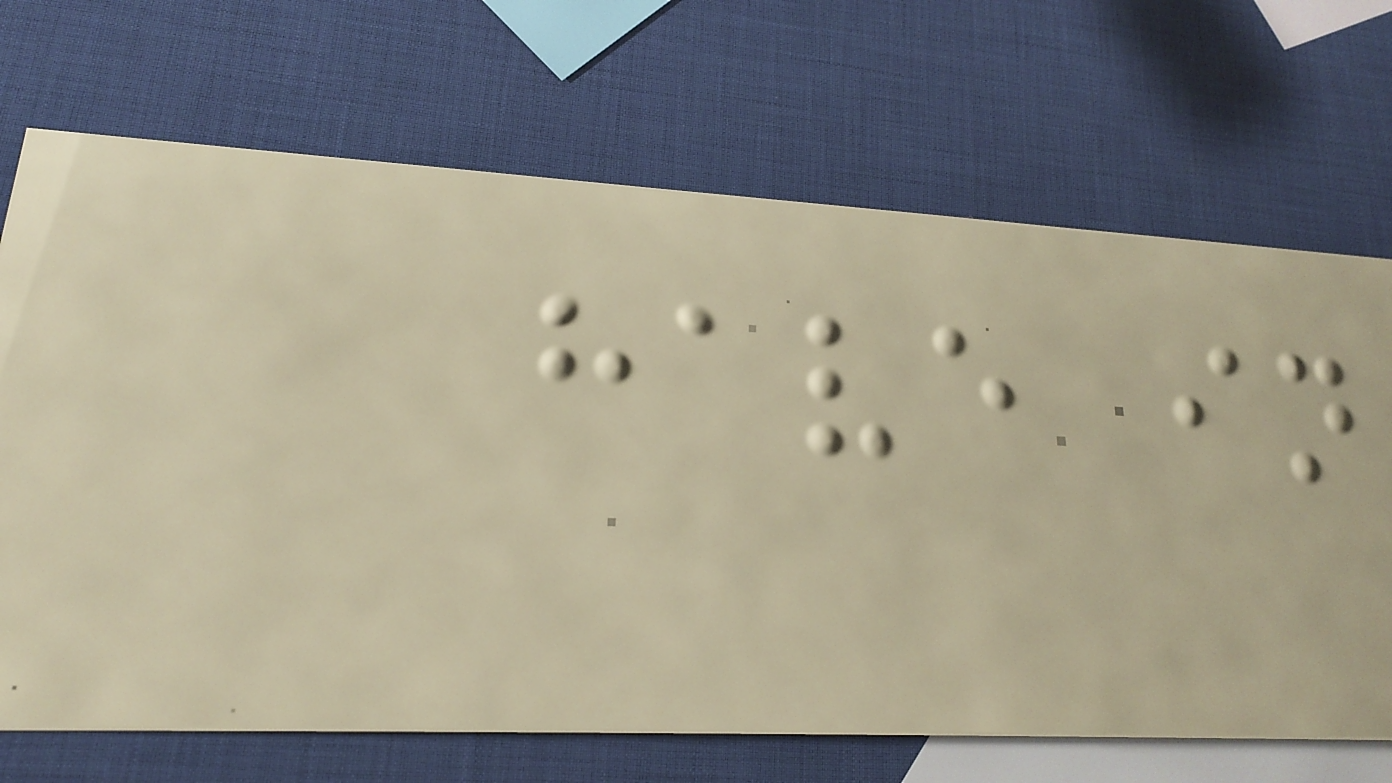have in
